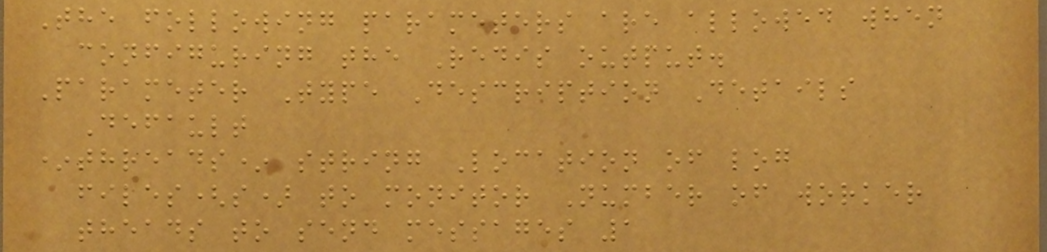The following parameters are allowed when
configuring the Redis output.
Parameter Type Description Details
Default
*threads* string Location of log
files(s) to monitor Number of worker
theads to send messages 1
